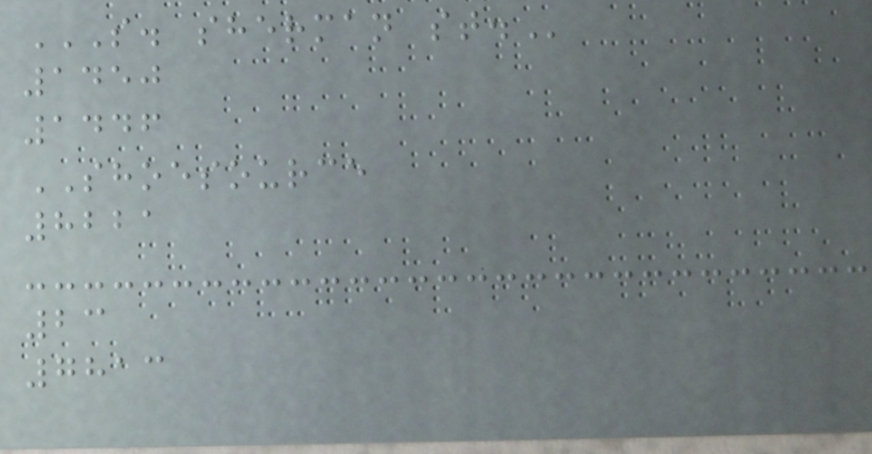S. SHERMAN ST.
1450
1446
SHOESOURCE
8221
23
7813
